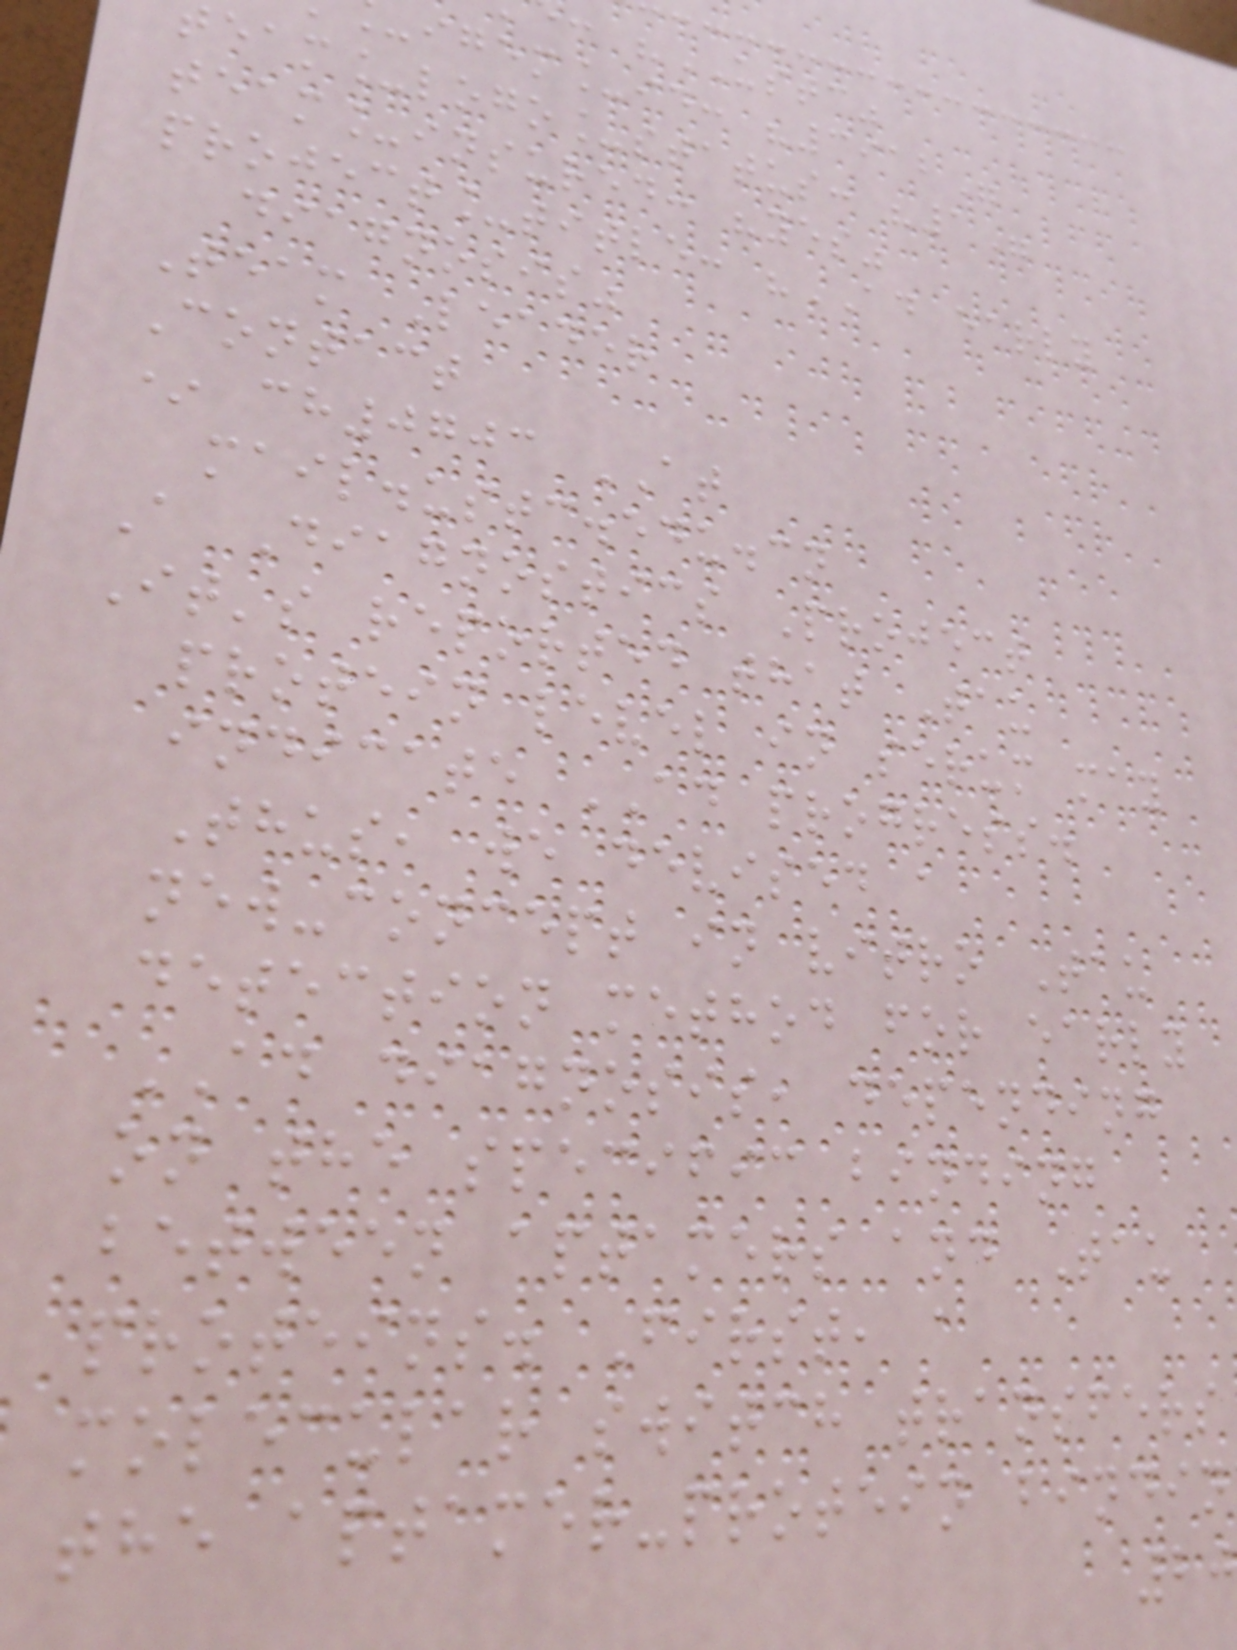: "USTC"
igem_id: "3912"
eam_logo_status: "1"
team_insured: "yes"
project_title: "AD early
diagnosis"
Team Leader
Contact
* ch0703 AT
mail.ustc.edu.cn
A Diagnostics Project
It's reported that Tau
protein level in serum may
indicate AD progress.
Thus, we devised a
new-concept in vitro Tau
detection method for early
AD diagnosis, depending
on the specific binding
between aptamers and Tau
proteins. First, a
molecular switch transfers
the aptamer-protein bindin
